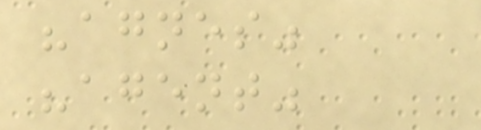"agnes"
"agent"
